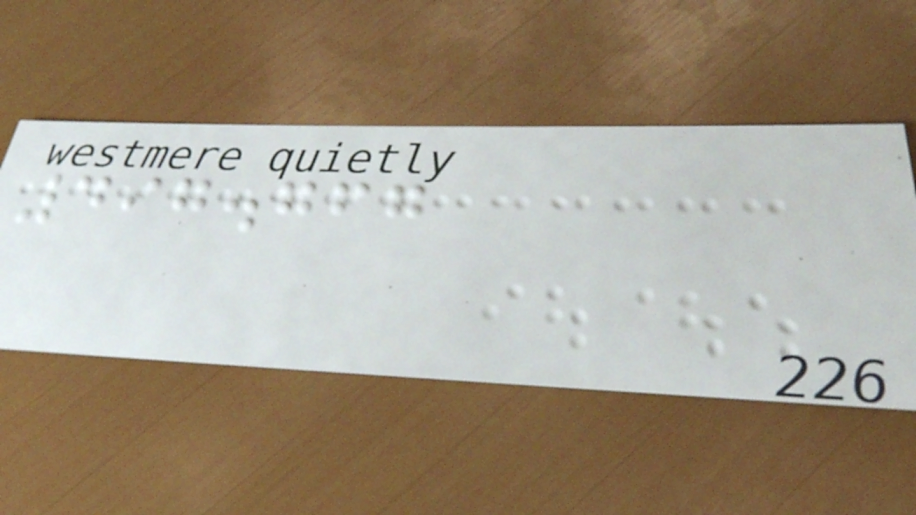497.767
